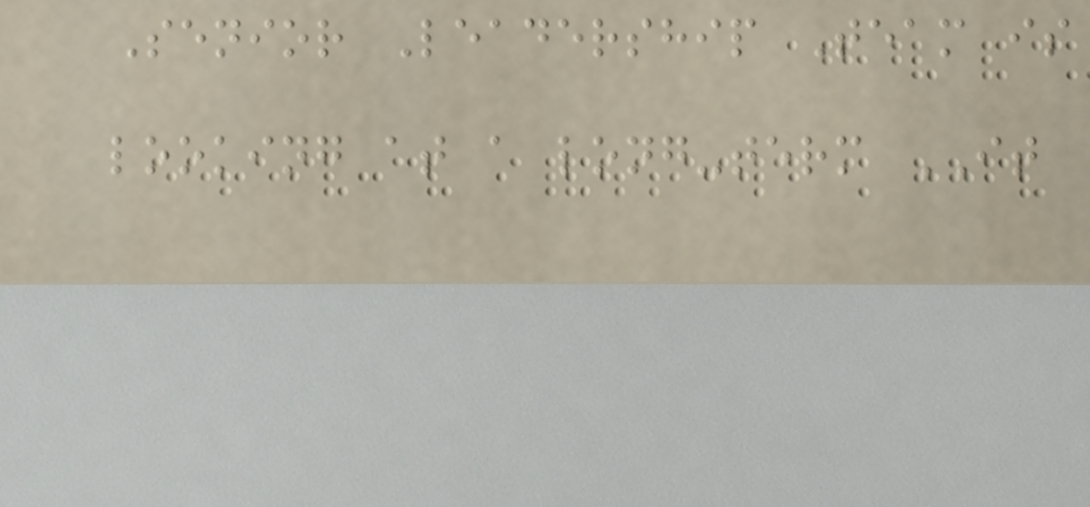Senior Leadership Team is
looking at a long-term IT
